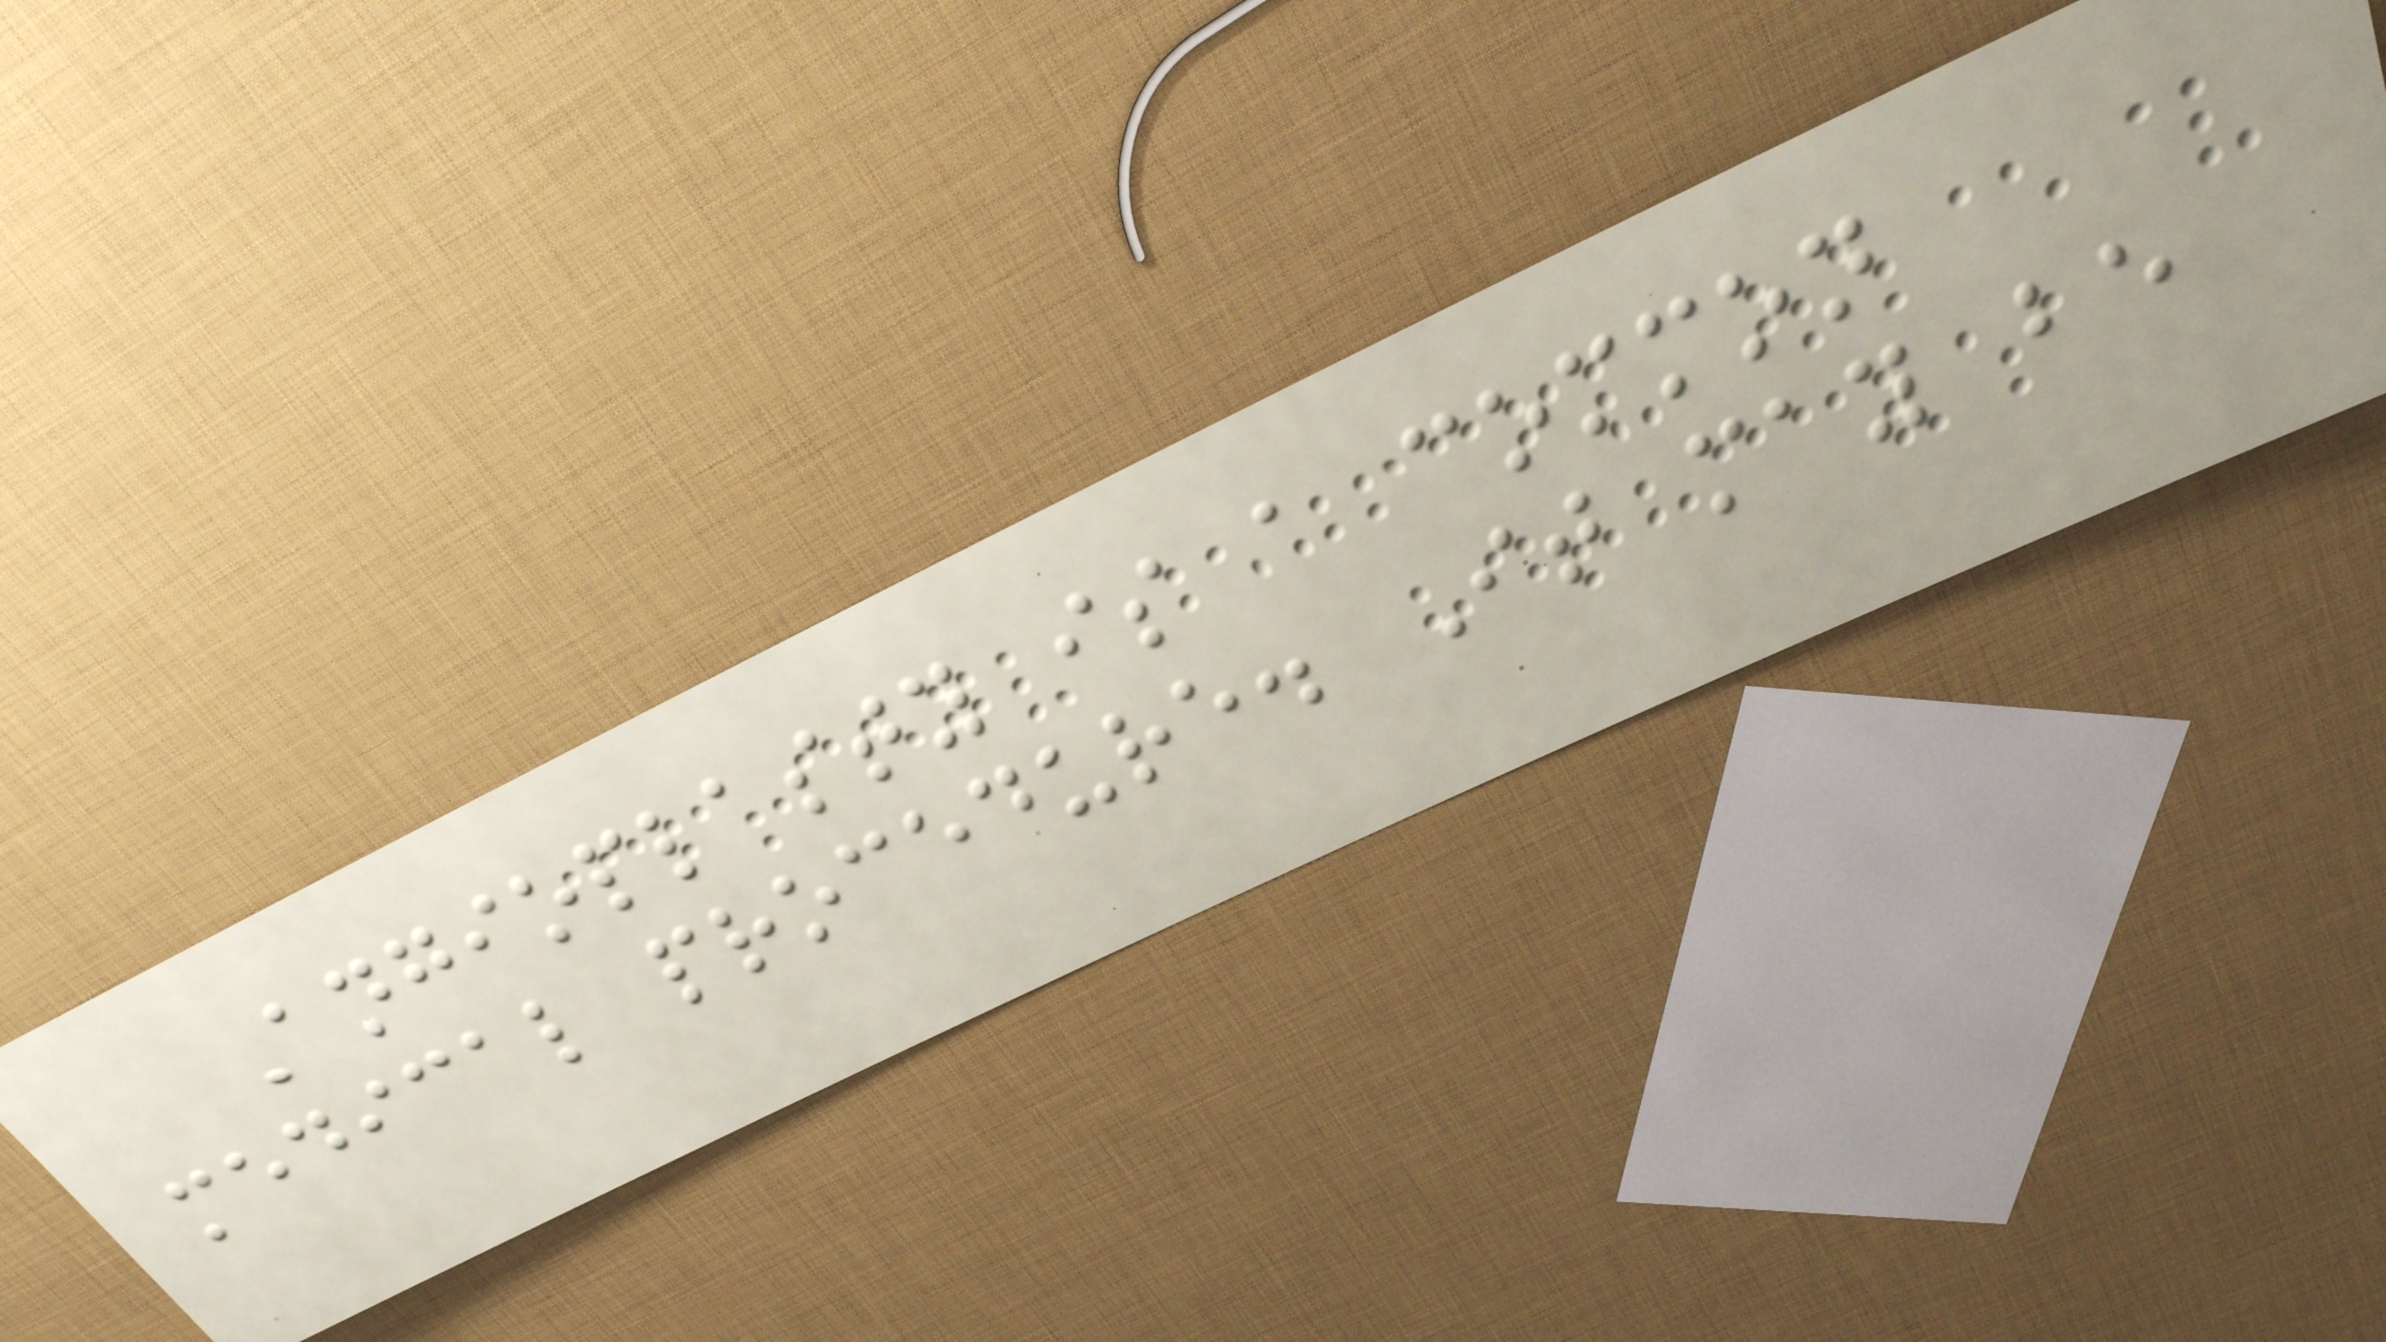Angioplasty is a common
medical procedure. It may be
